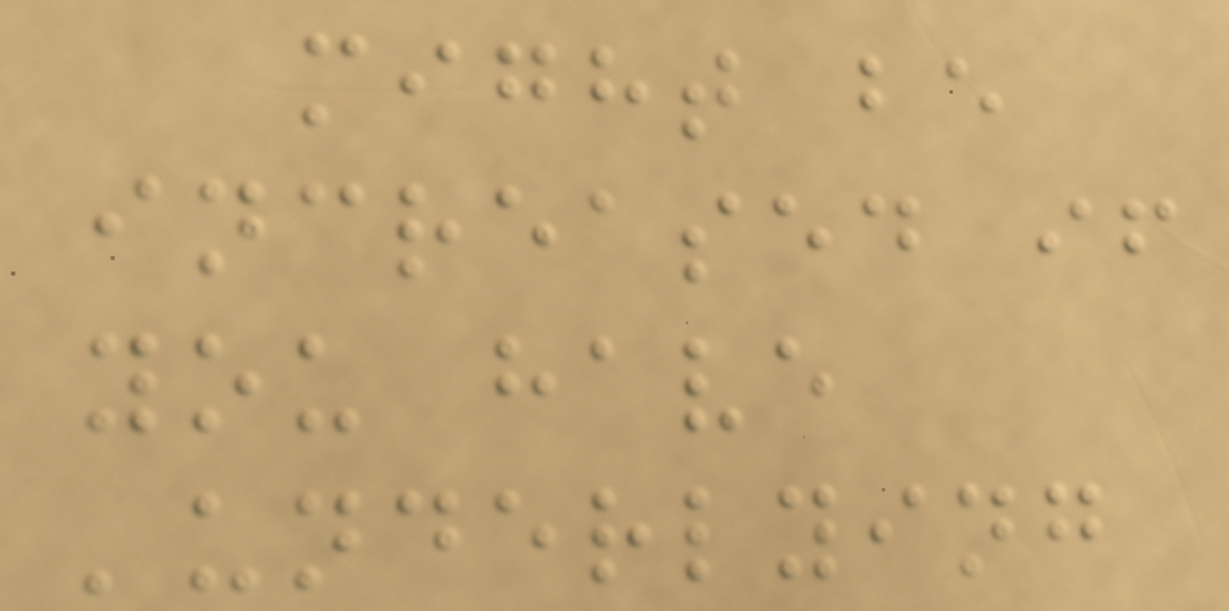might be
increased if
you have
'underlying
